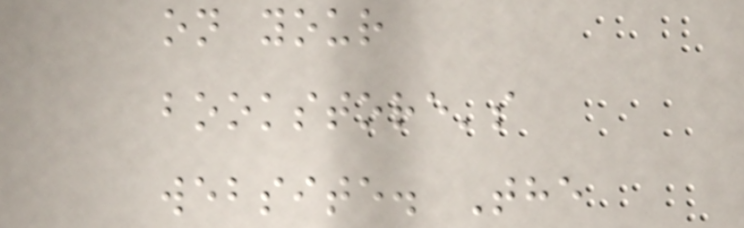on your
bookstore's
website. The
